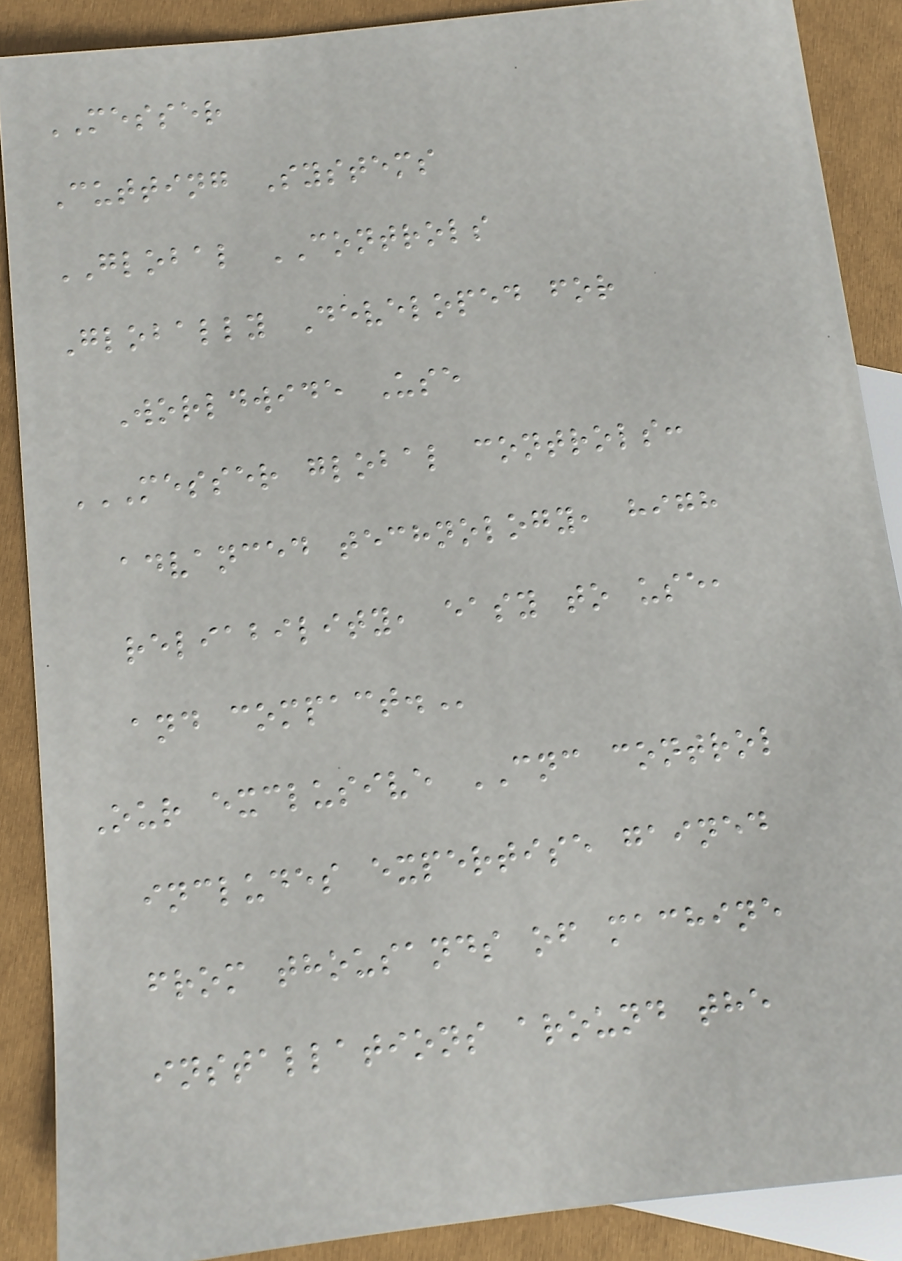MESSER
Cutting Systems
GLOBAL CONTROLS
Globally Developed for
Worldwide Use
MESSER GLOBAL CONTROLS:
ADVANCED TECHNOLOGY, HIGH
RELIABILITY, EASY TO USE,
AND COMPACT.
Our exclusive CNC control
includes expertise gained
from thousands of machine
installations around the
